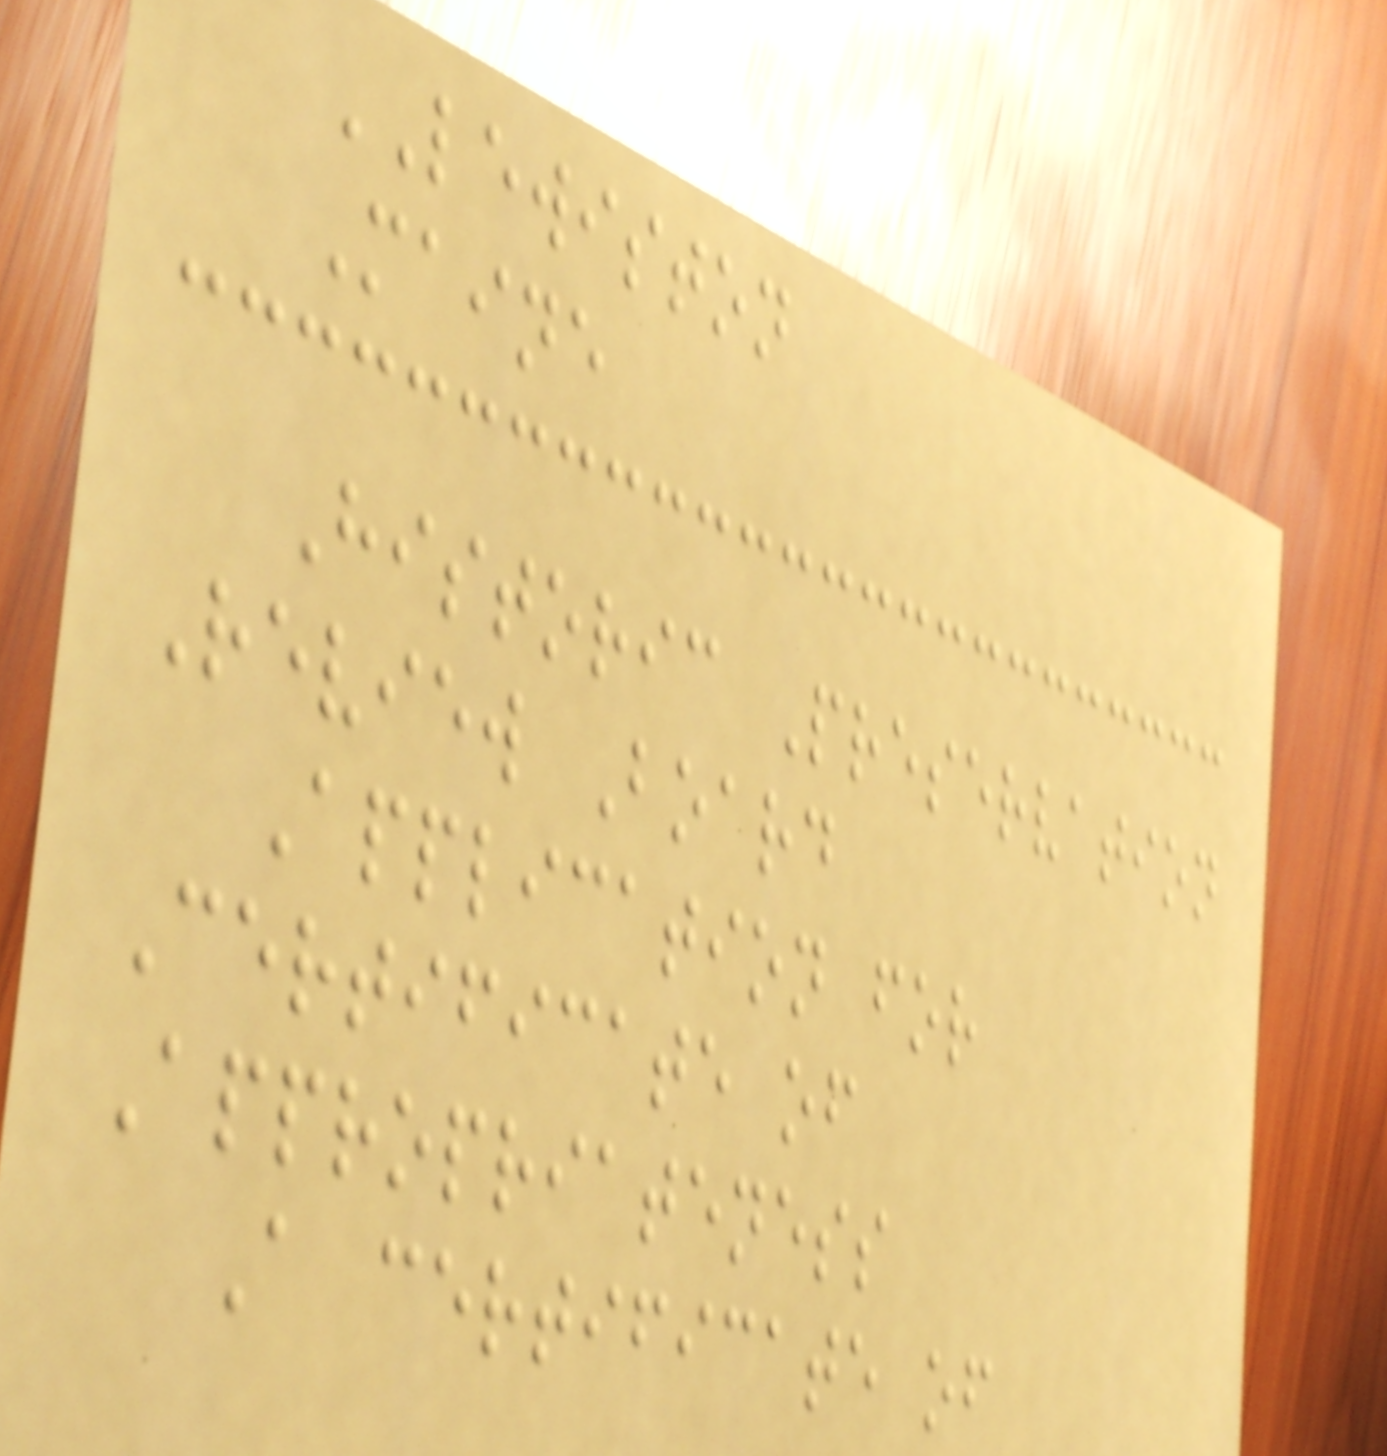LEWISTON
Maine
Historic Preservation
Review Board
Application for
Certificate of
Appropriateness
A certificate of
